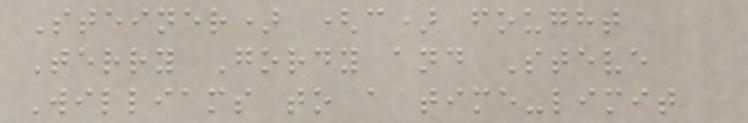Steiner) (c) fought
Terry Gordy and Steve
Williams to a time-limit
